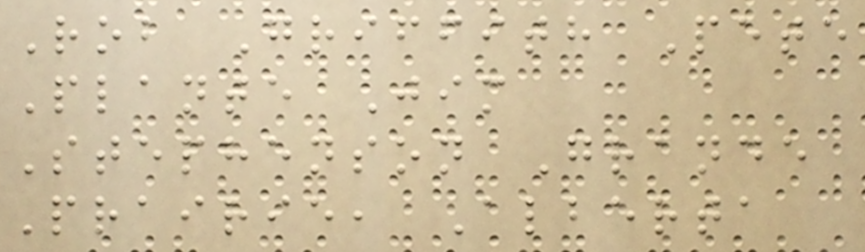Rob Griffith Pete
Plante Jim
Stephenson Grande
Prairie, Alberta
